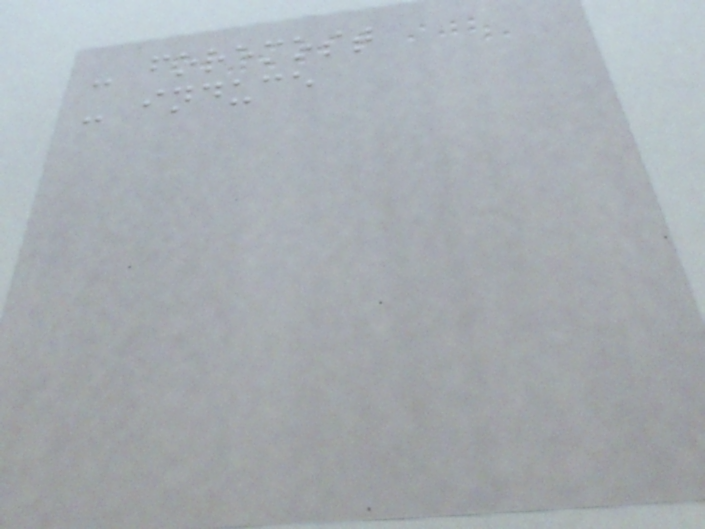- foremost
- induce
